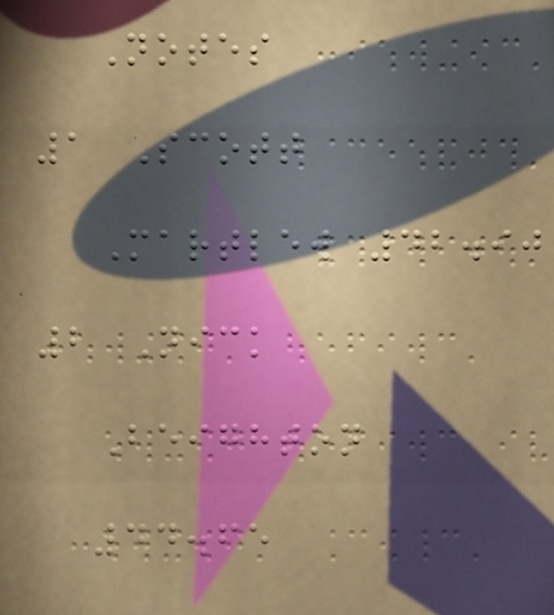Notes
1 Scott
Martlew 42.90
2 Nick
Beighton
44.65
